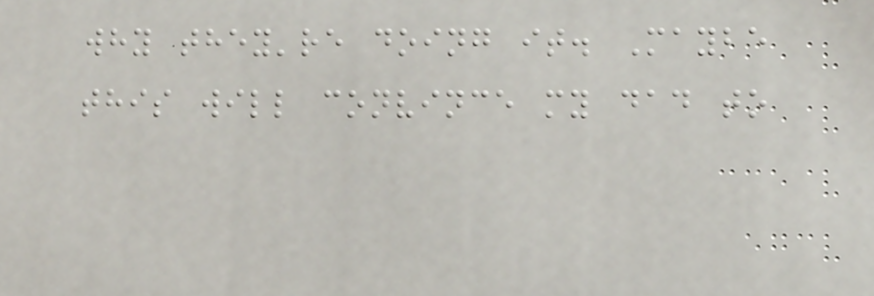why they're doing it. Maybe
this will convince my dad to
